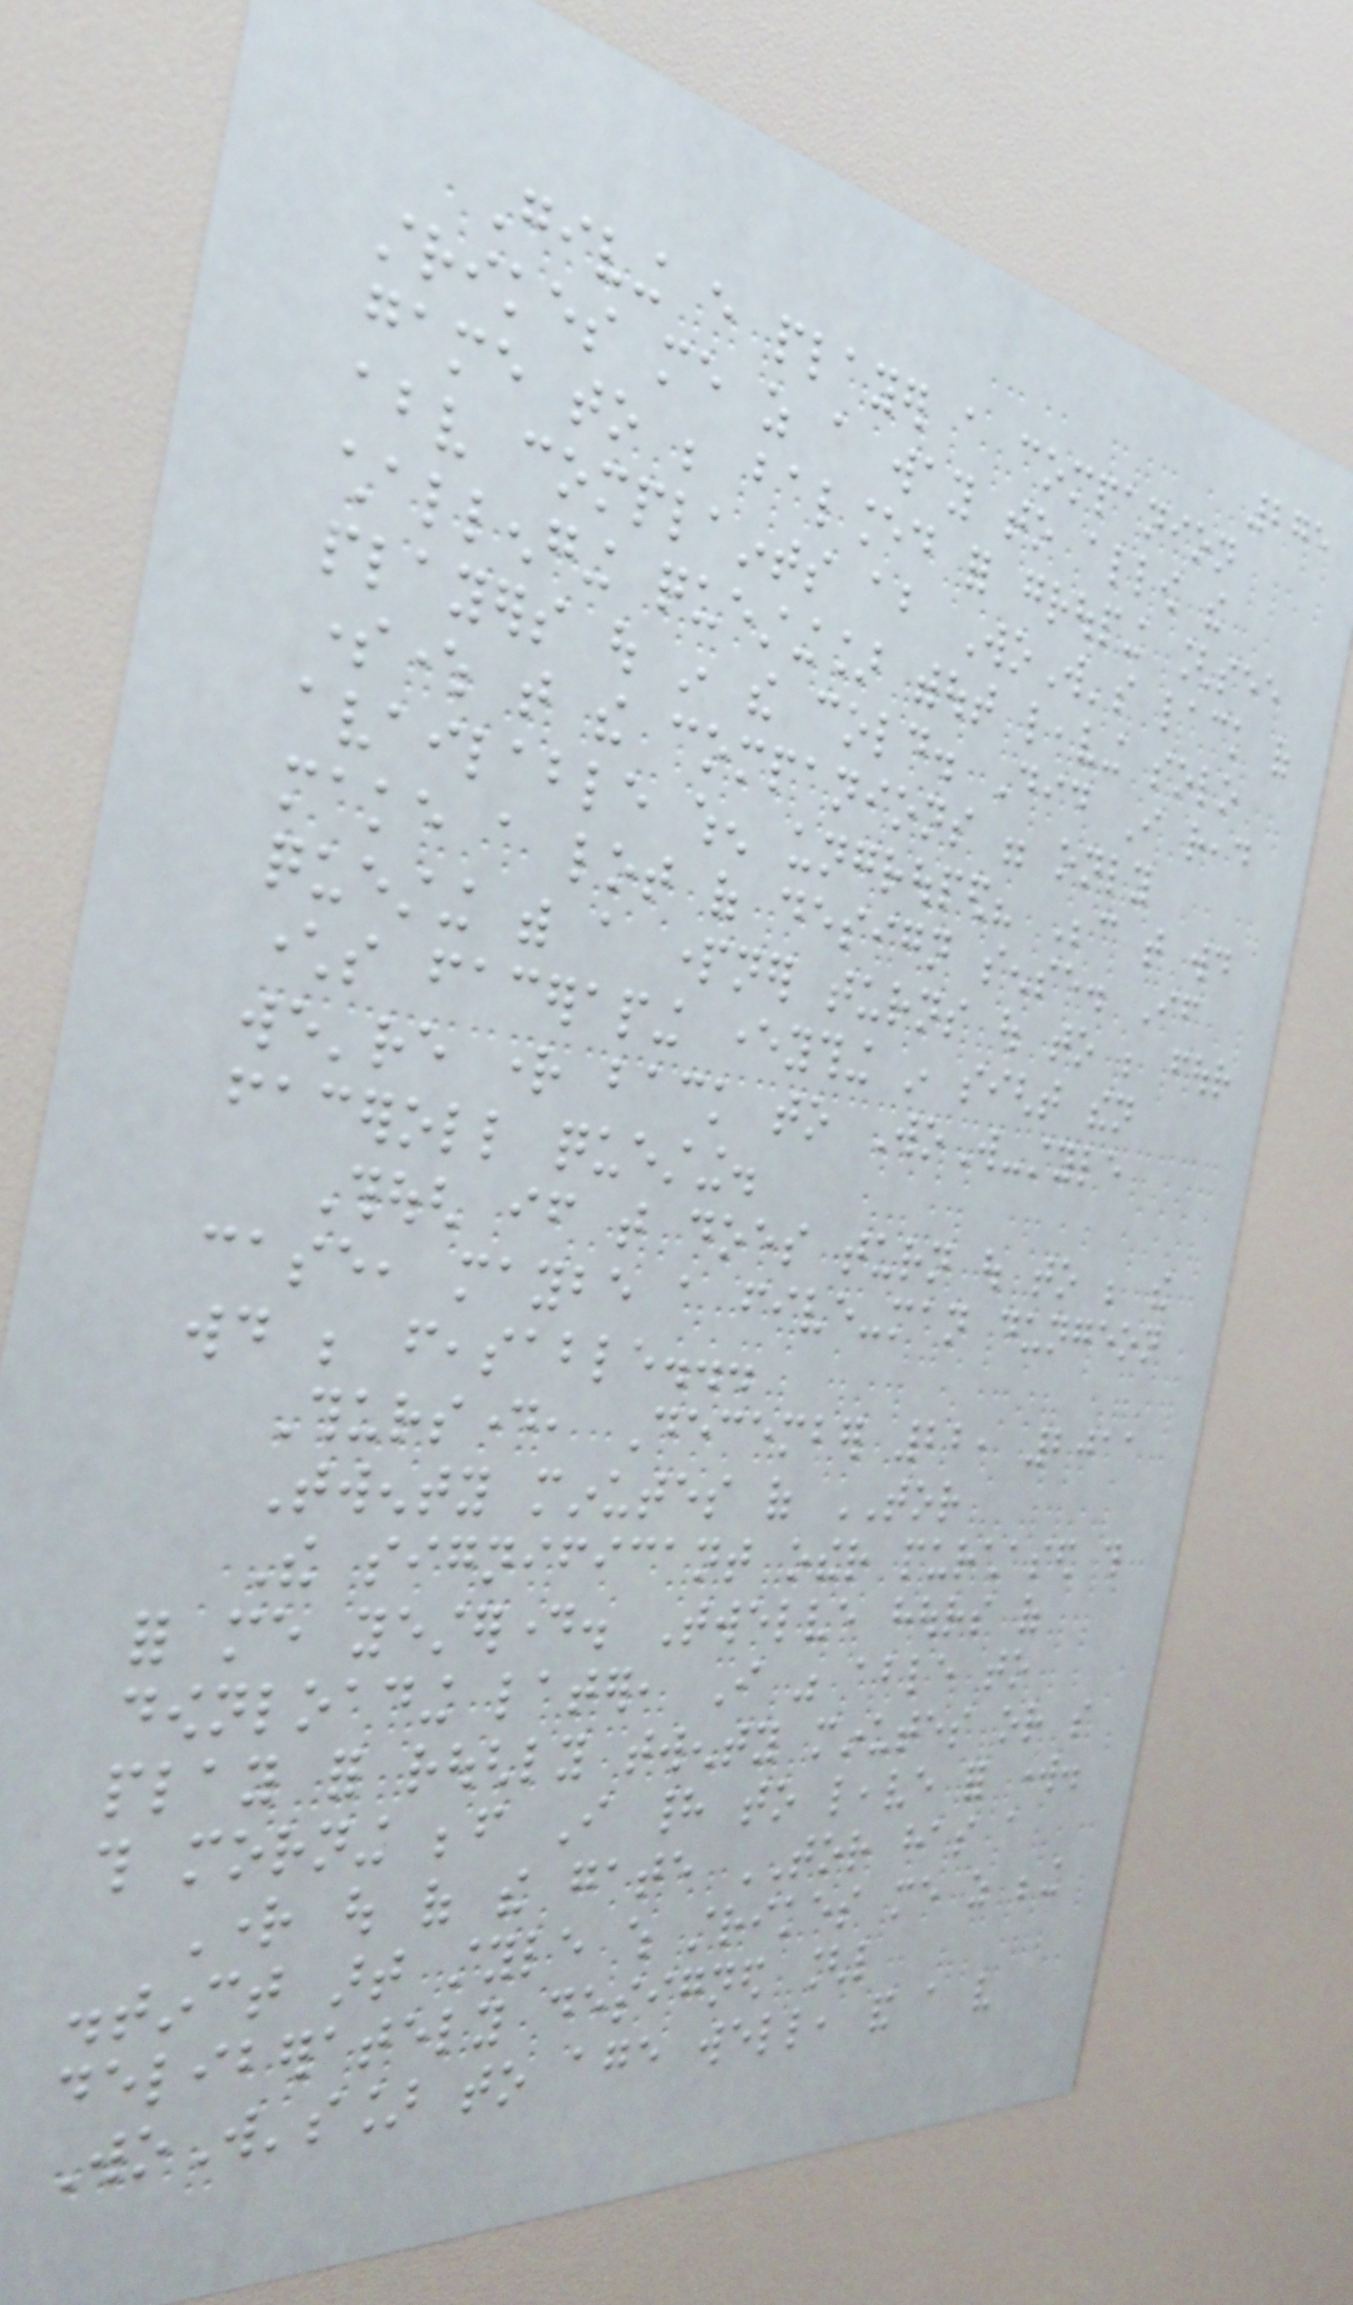275
Giving every player a companion
strikes me as a way to allow the
game to be balanced for grouping [see
above complaints about WoW's lack of
challenging questing] without leaving solo
players out in the cold. Did I read
somewhere that the companions were only
available when ungrouped? Because that would
make a lot of design sense. If
questing with a partner turns out to be four
characters faceraping everything in sight then
we're right back to WoW-style
faceroll questing.
Though if that does turn out to be the
case, maybe a five-man dungeon
would be feasable...
Thursday, December 22, 2011
Twenty minutes of TOR
The significant other purchased this
for me yesterday. Twelve hours of
downloading later, I was able to
play for roughly twenty minutes or so
this morning before I had to leave for work.
Right out of the gate TOR has a
distinct art style which strikes me as being
deliberately designed [like
WoW's] to age well, and a very
